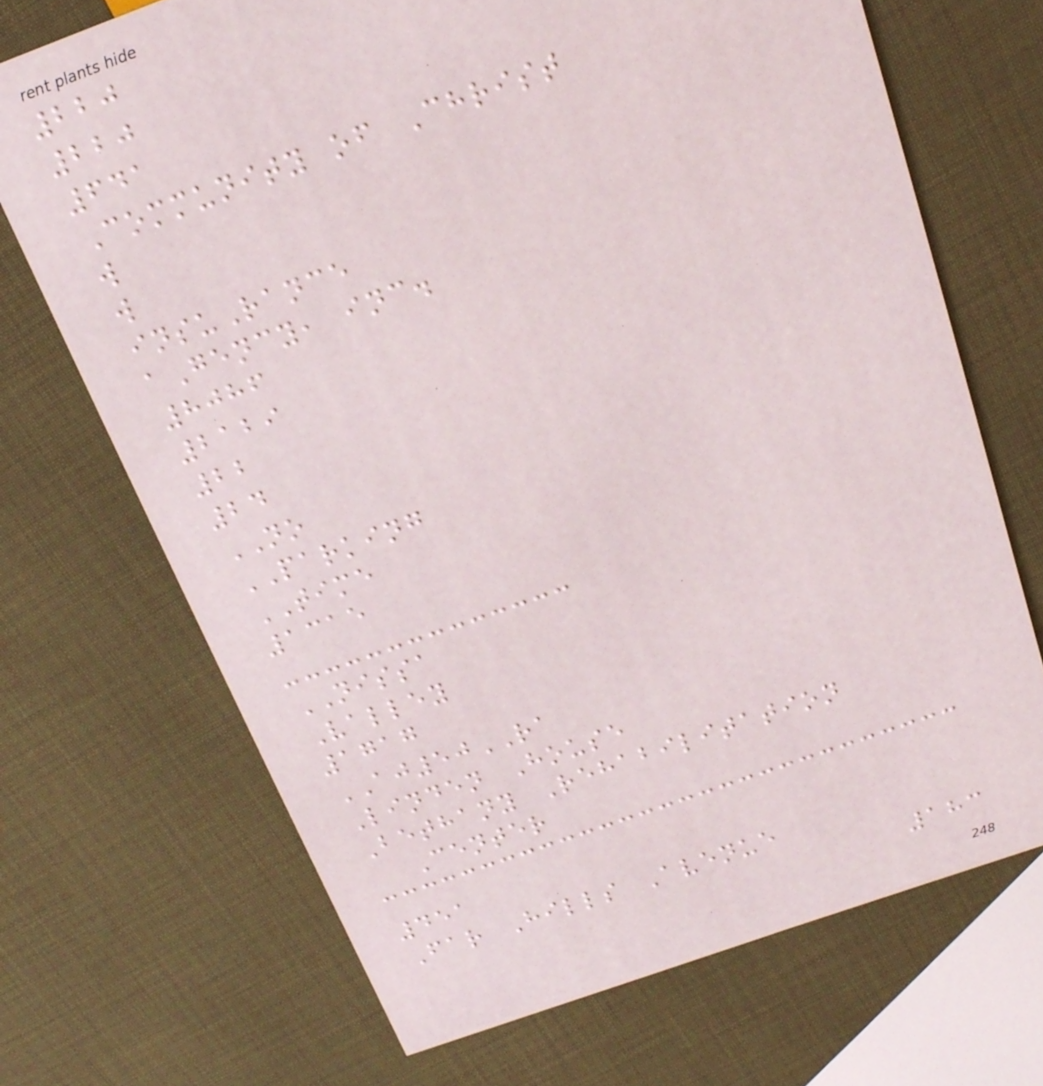220
220
641
Community of Christ
w
w
insuRance
aGency, inc.
8086
2129
22
24
NO
PARKING
TIME
1315
NISSA
Valley
1717
AJ50RA
Linden House
Bethany Rehabilitation
Center
451
Far Hills Avenue
183
